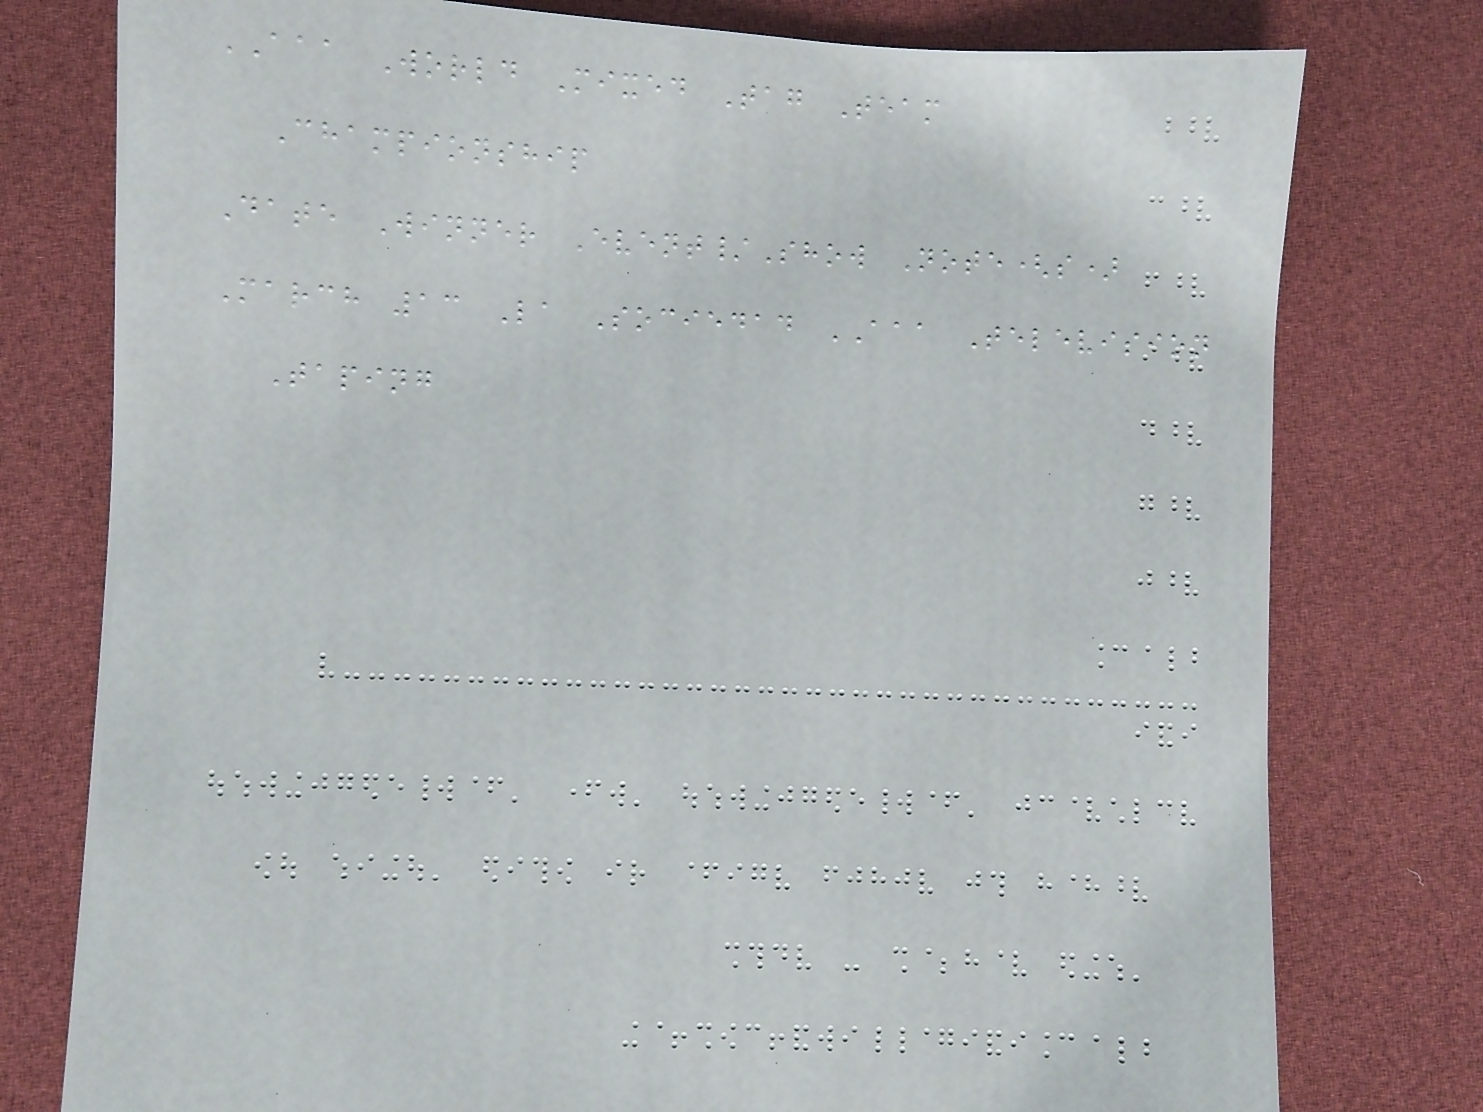AAA World Mixed Tag Team
Championship
Date Winner Event/Show Note(s)
March 13 La Sociedad AAA Television
Taping
